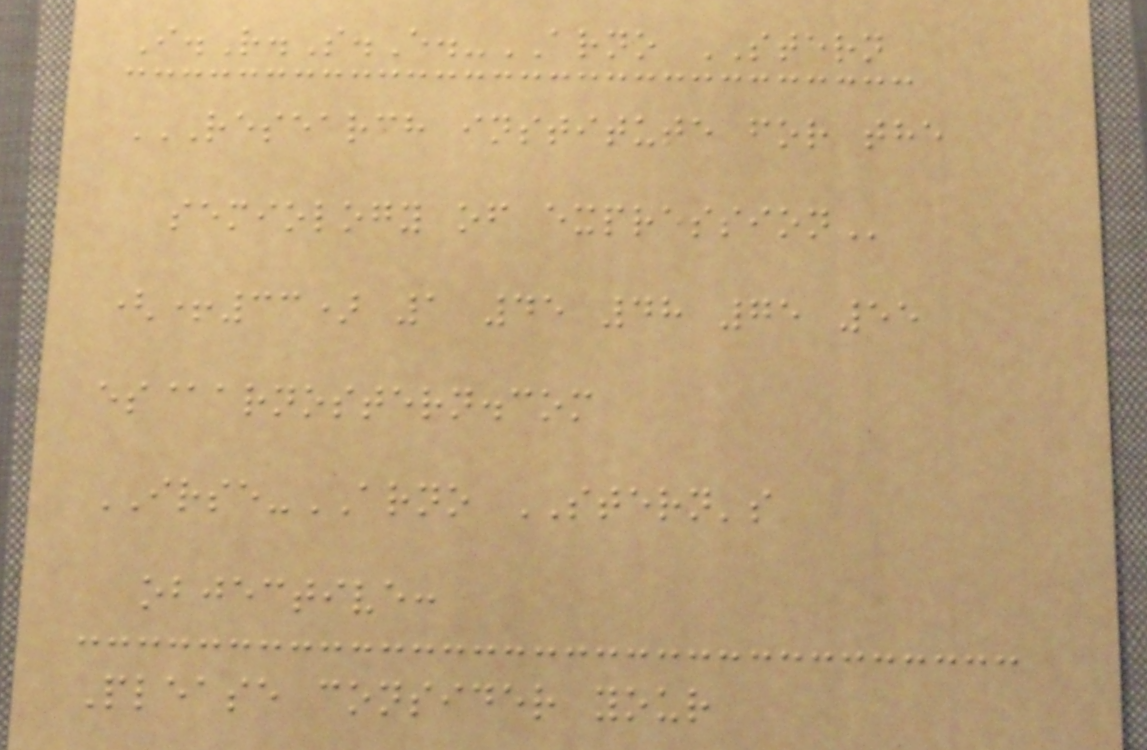I.R.S.E.-ARNO STERN
RESEARCH INSTITUTE FOR THE
SEMIOLOGY OF EXPRESSION
(+33) 1 45 48 75 55
es@arnostern.com
IRSE-ARNO STERN's
objective:
Please consider your
